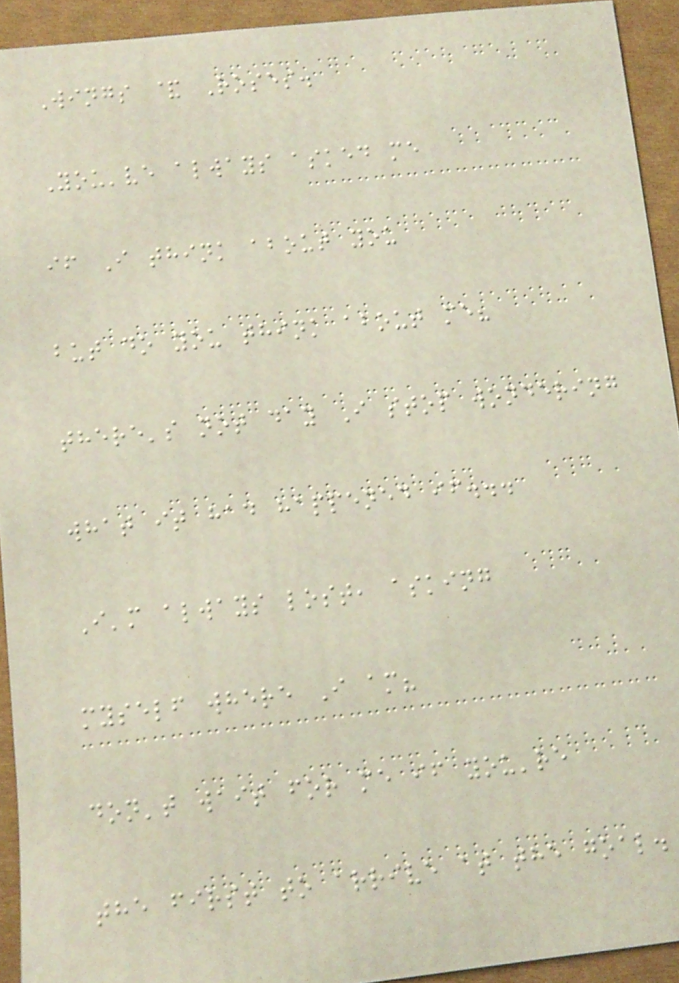Wings & Roses.
You've always asked me
if I think about you
but do you think about me?
there's not day I stop wondering
what it had happened if...
I'm always lost, asking
myself where I am?
don't wait for me if you're
the first to arrive at the goal.
